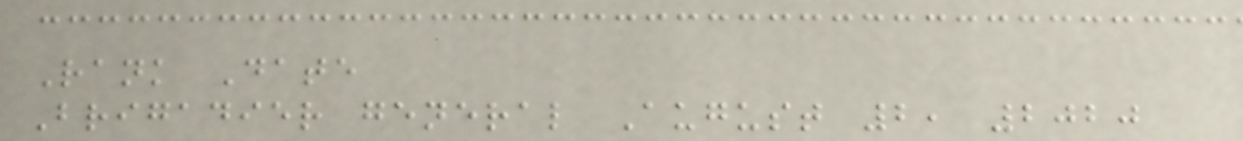Rank Date
Brigadier general August 2, 2020
